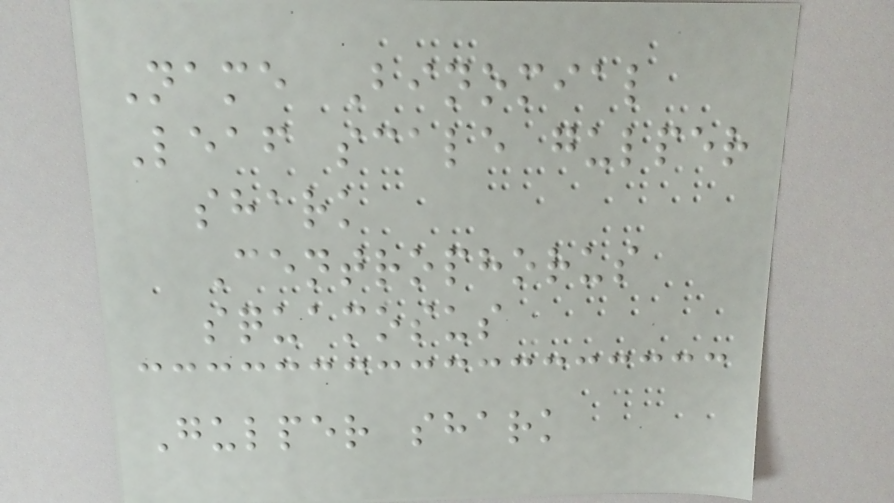Name Binomial
Leaf scale gulper
shark
Centrophorus
squamosus
Gulper shark
